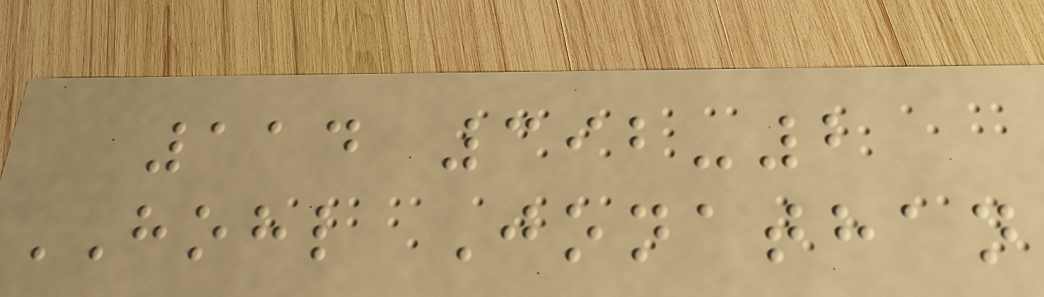114 392-2
HOHL Jonathan
